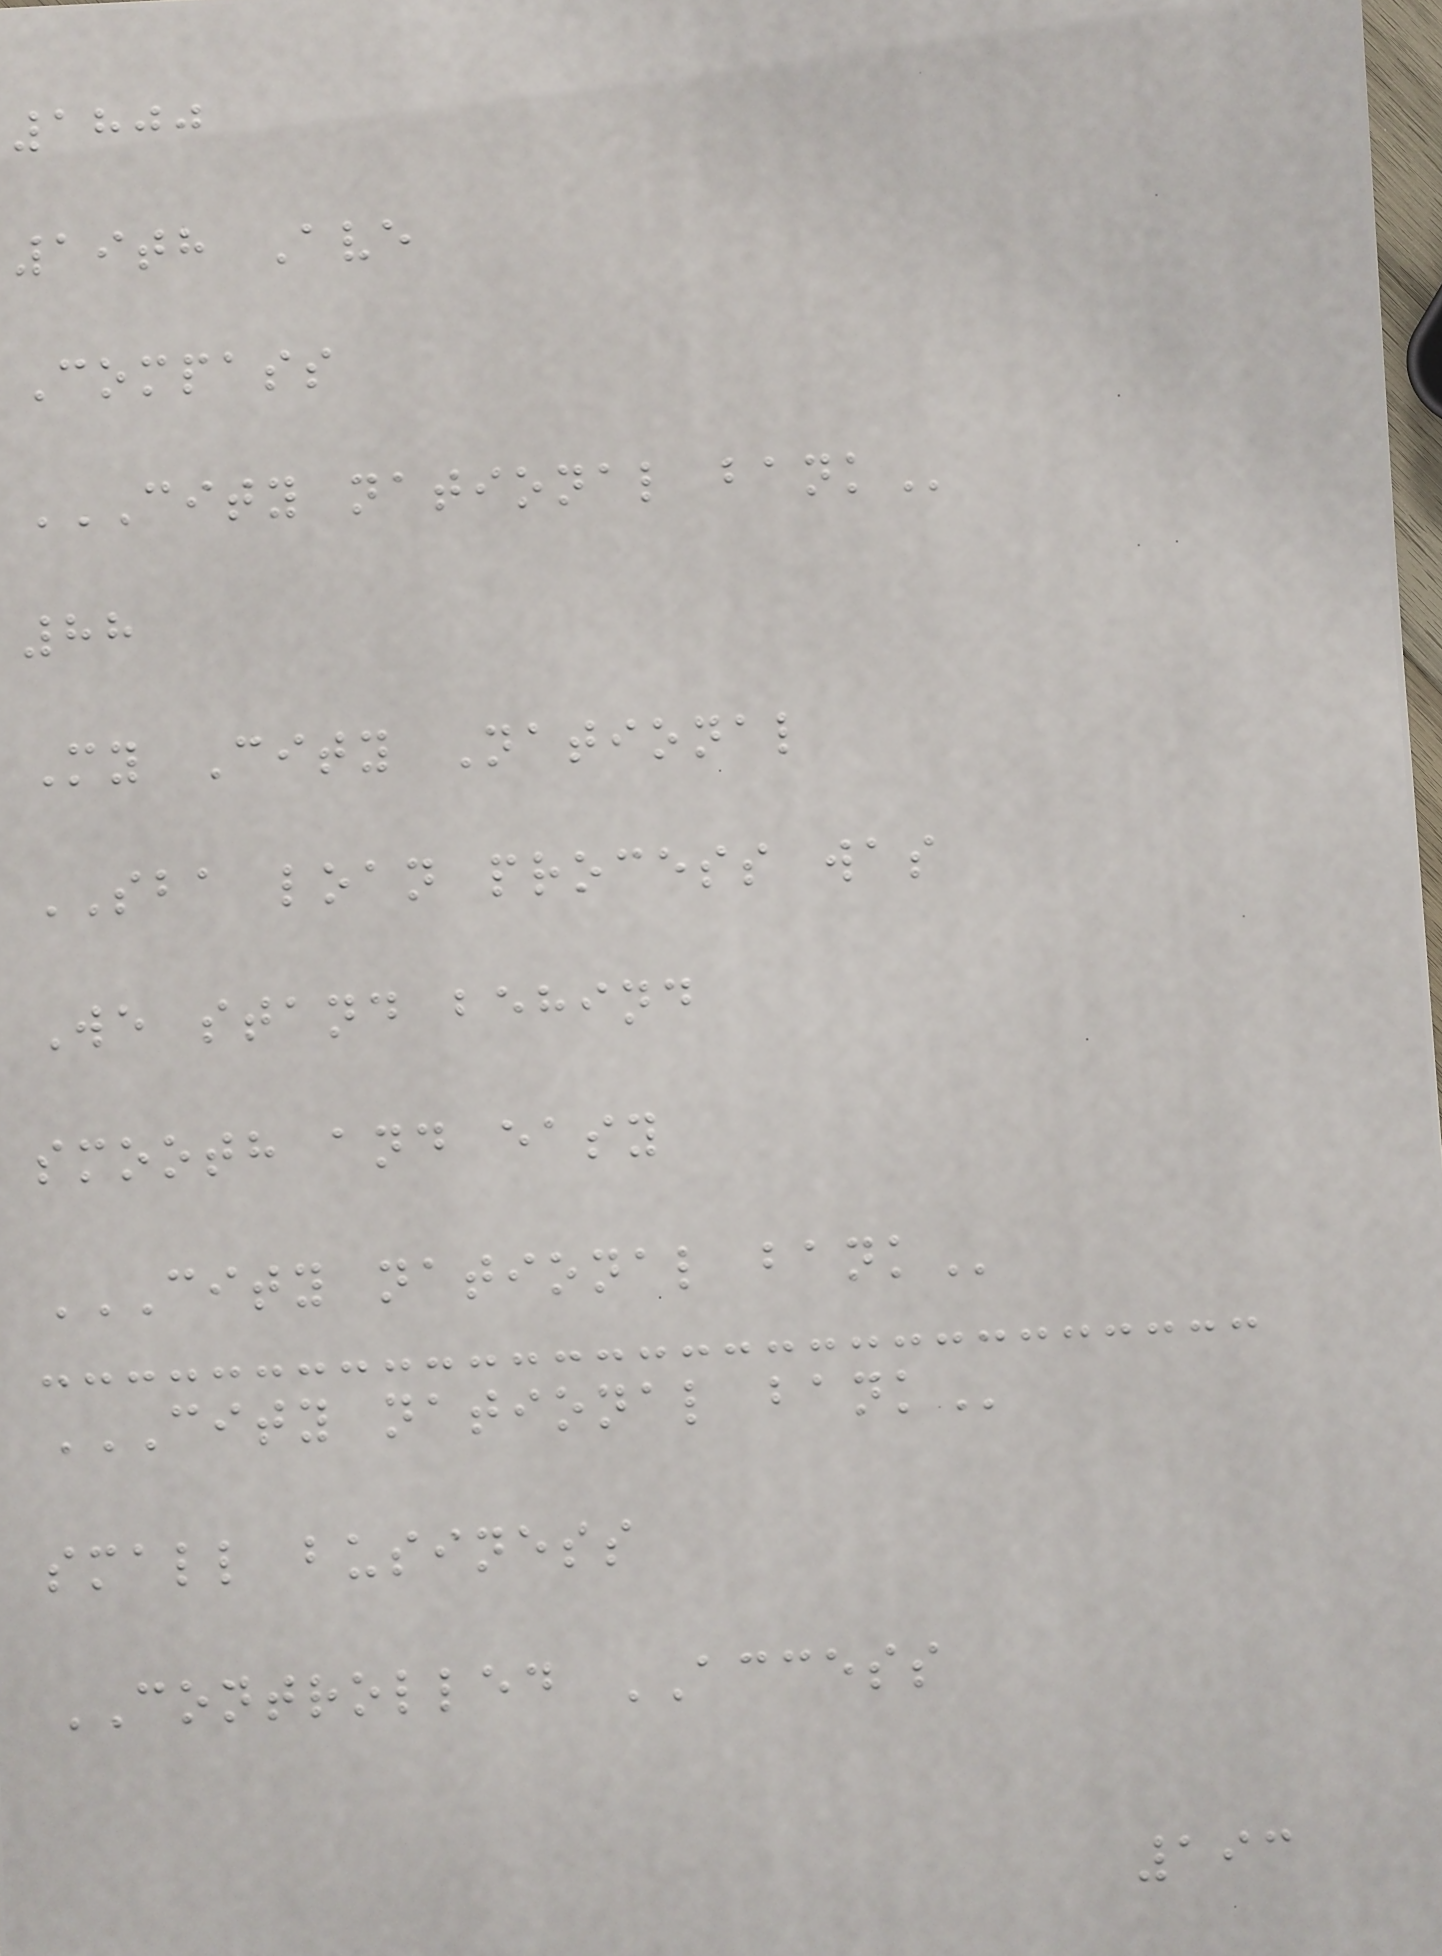1800
19th Ave
Compass
CITY NATIONAL BANK
88
My City National
SBA loan process was
We stand behind
smooth and easy
CITY NATIONAL BANK
CITY NATIONAL BANK
small business
CONTROLLED ACCESS
193
